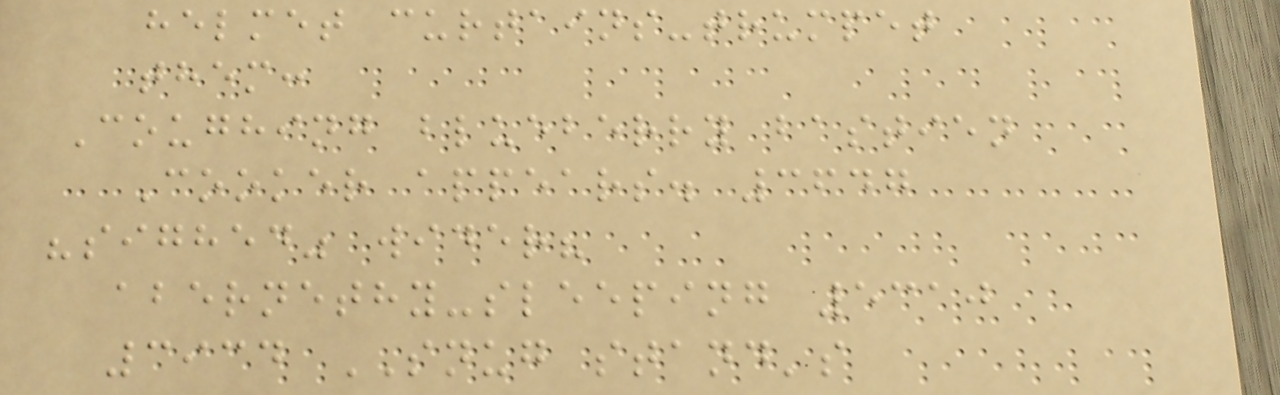helmet curtains-trumpet
them:
Coughing blueberry bastien
Cooker appears. 3647
"sighed" wider?
abernethy-sleeping 5310
3934 SNUG stand's
